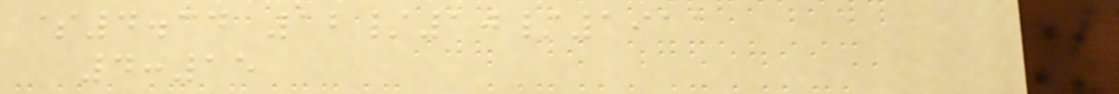$4.34 12/10/1911
4:15
